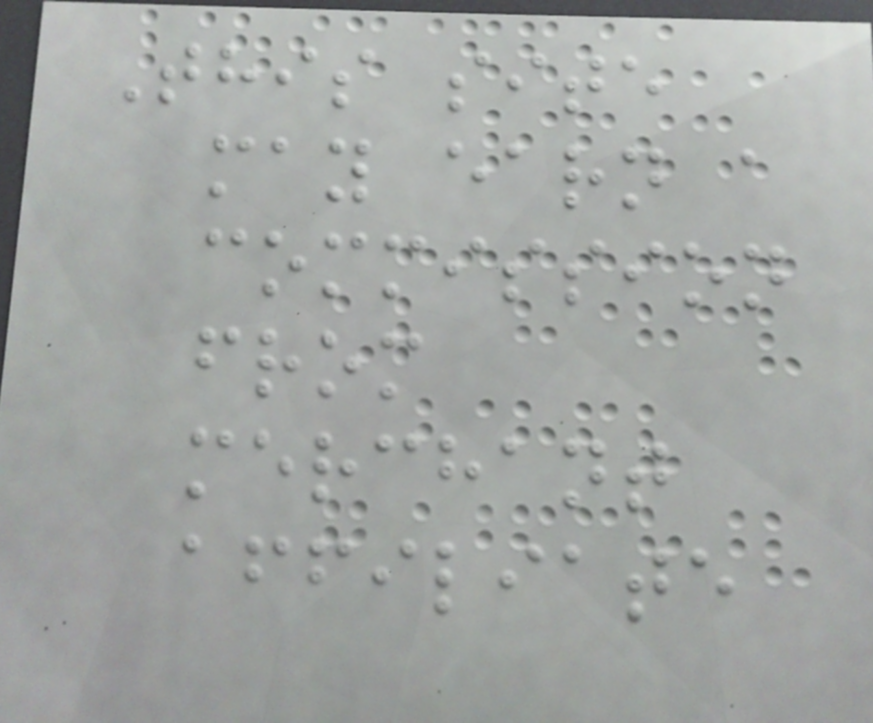This site
may earn a
commission
from
merchant
affiliate
